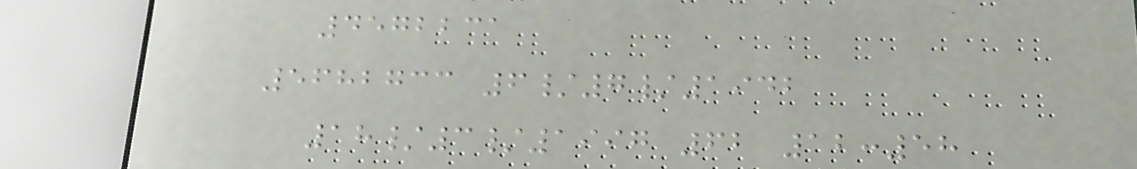4572231
5682733 6/7/1942
18/3/1997 62 12:58
